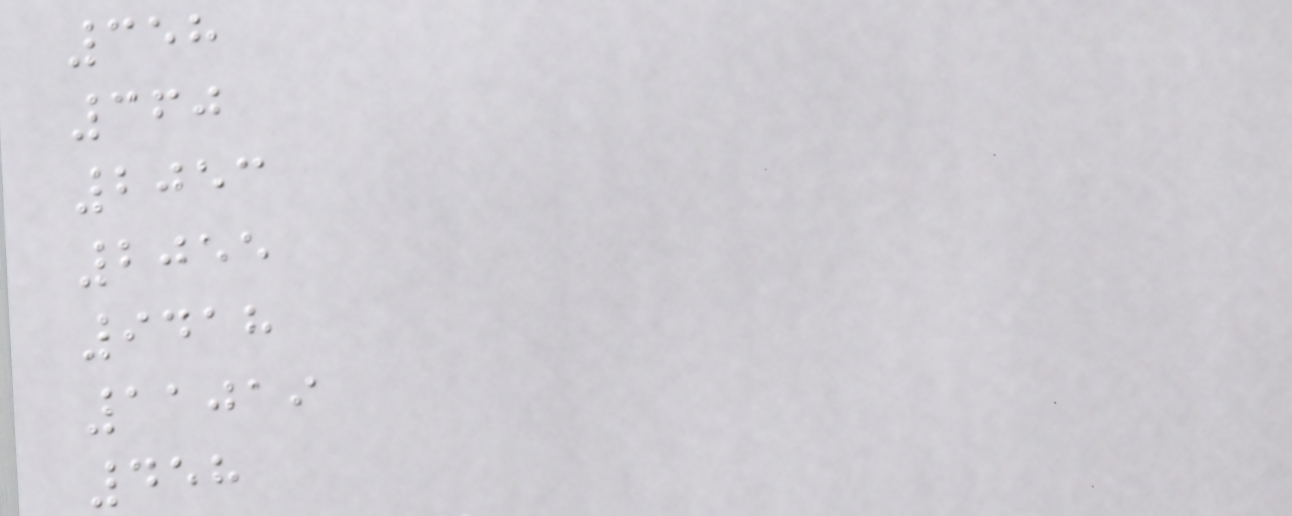358
360
2053
2055
9418
11019
458
